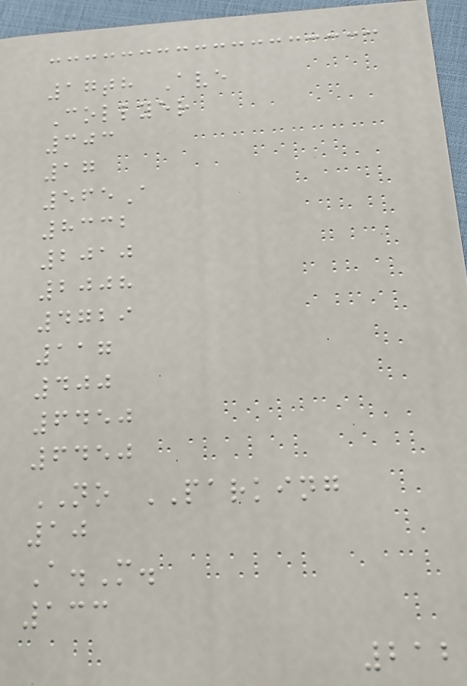17th Ave
Collyer
303
17
565A
8332
2010
2008
4729
117
400
6450
6450
NO PARKING
10
A.M.
133
212
